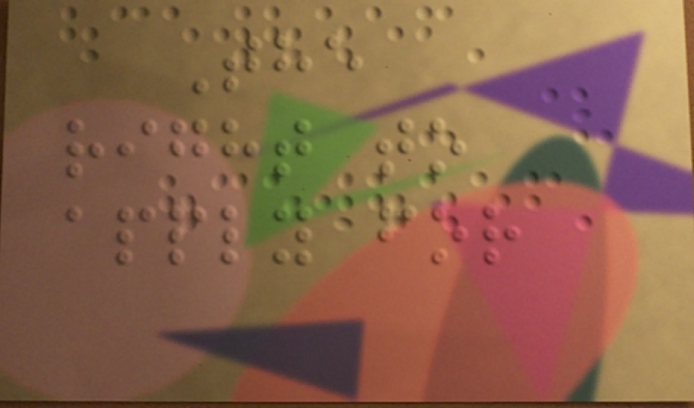The
right to
apply for
